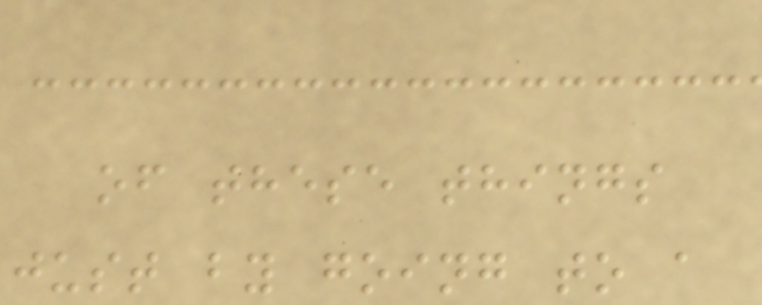of these things
just by going to a
